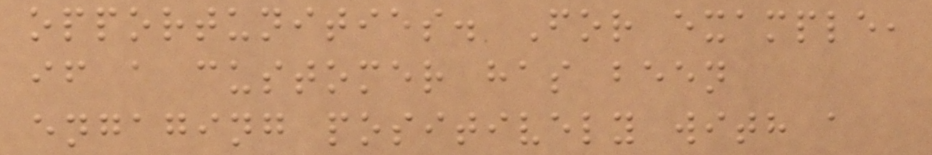opportunities. For example,
if a customer has been
engaging positively with a
